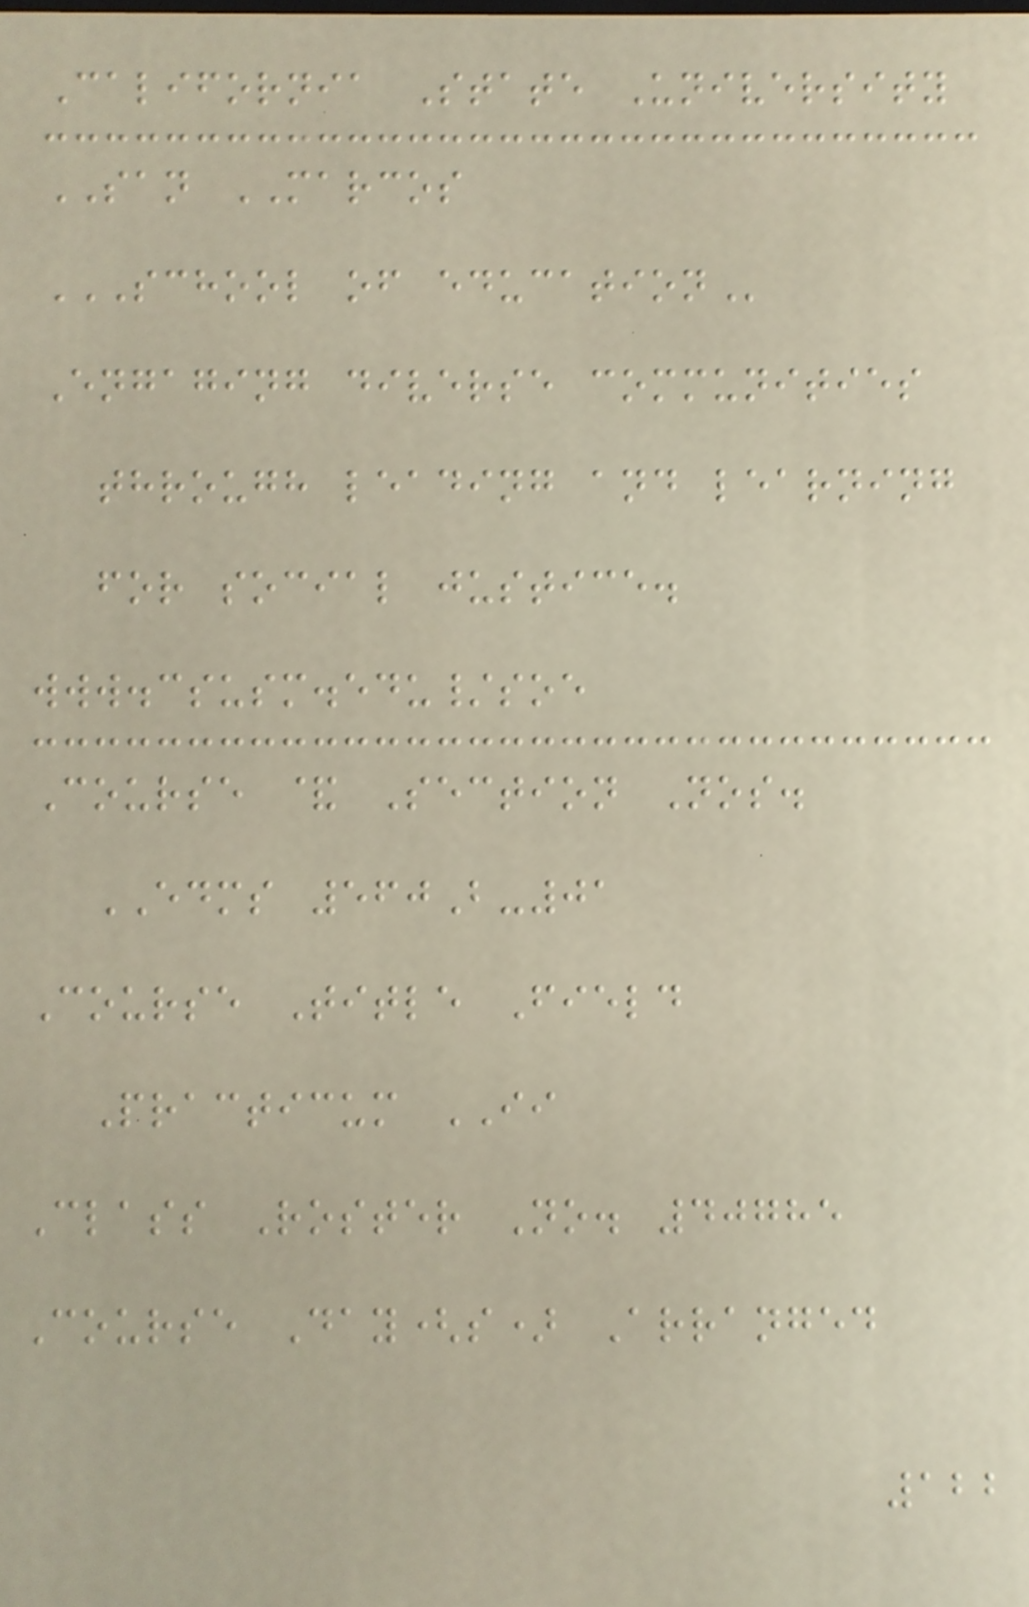California State University
SAN MARCOS
SCHOOL OF EDUCATION
Engaging diverse communities
through leading and learning
for social justice.
www.csusm.edu/soe
Course & Section Nos.
EDMS 560B-01
Course Title Field
Practicum II
Class Roster No. 40785
Course Day(s) Arranged
122
